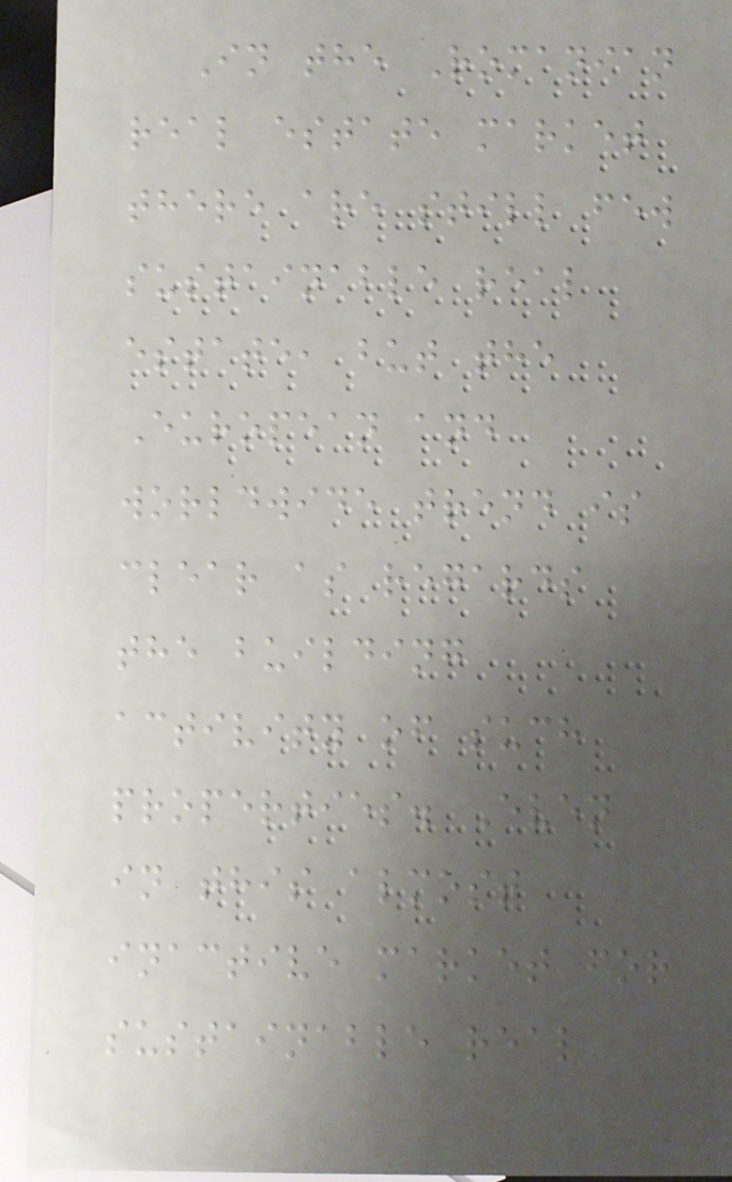In the Romanian
real estate market
there are still few
sustainable real
estate, but the
European and
worldwide trend is
clear as regards
the building
activity of such
properties. Even
in this almost
inactive market for
sustainable real
